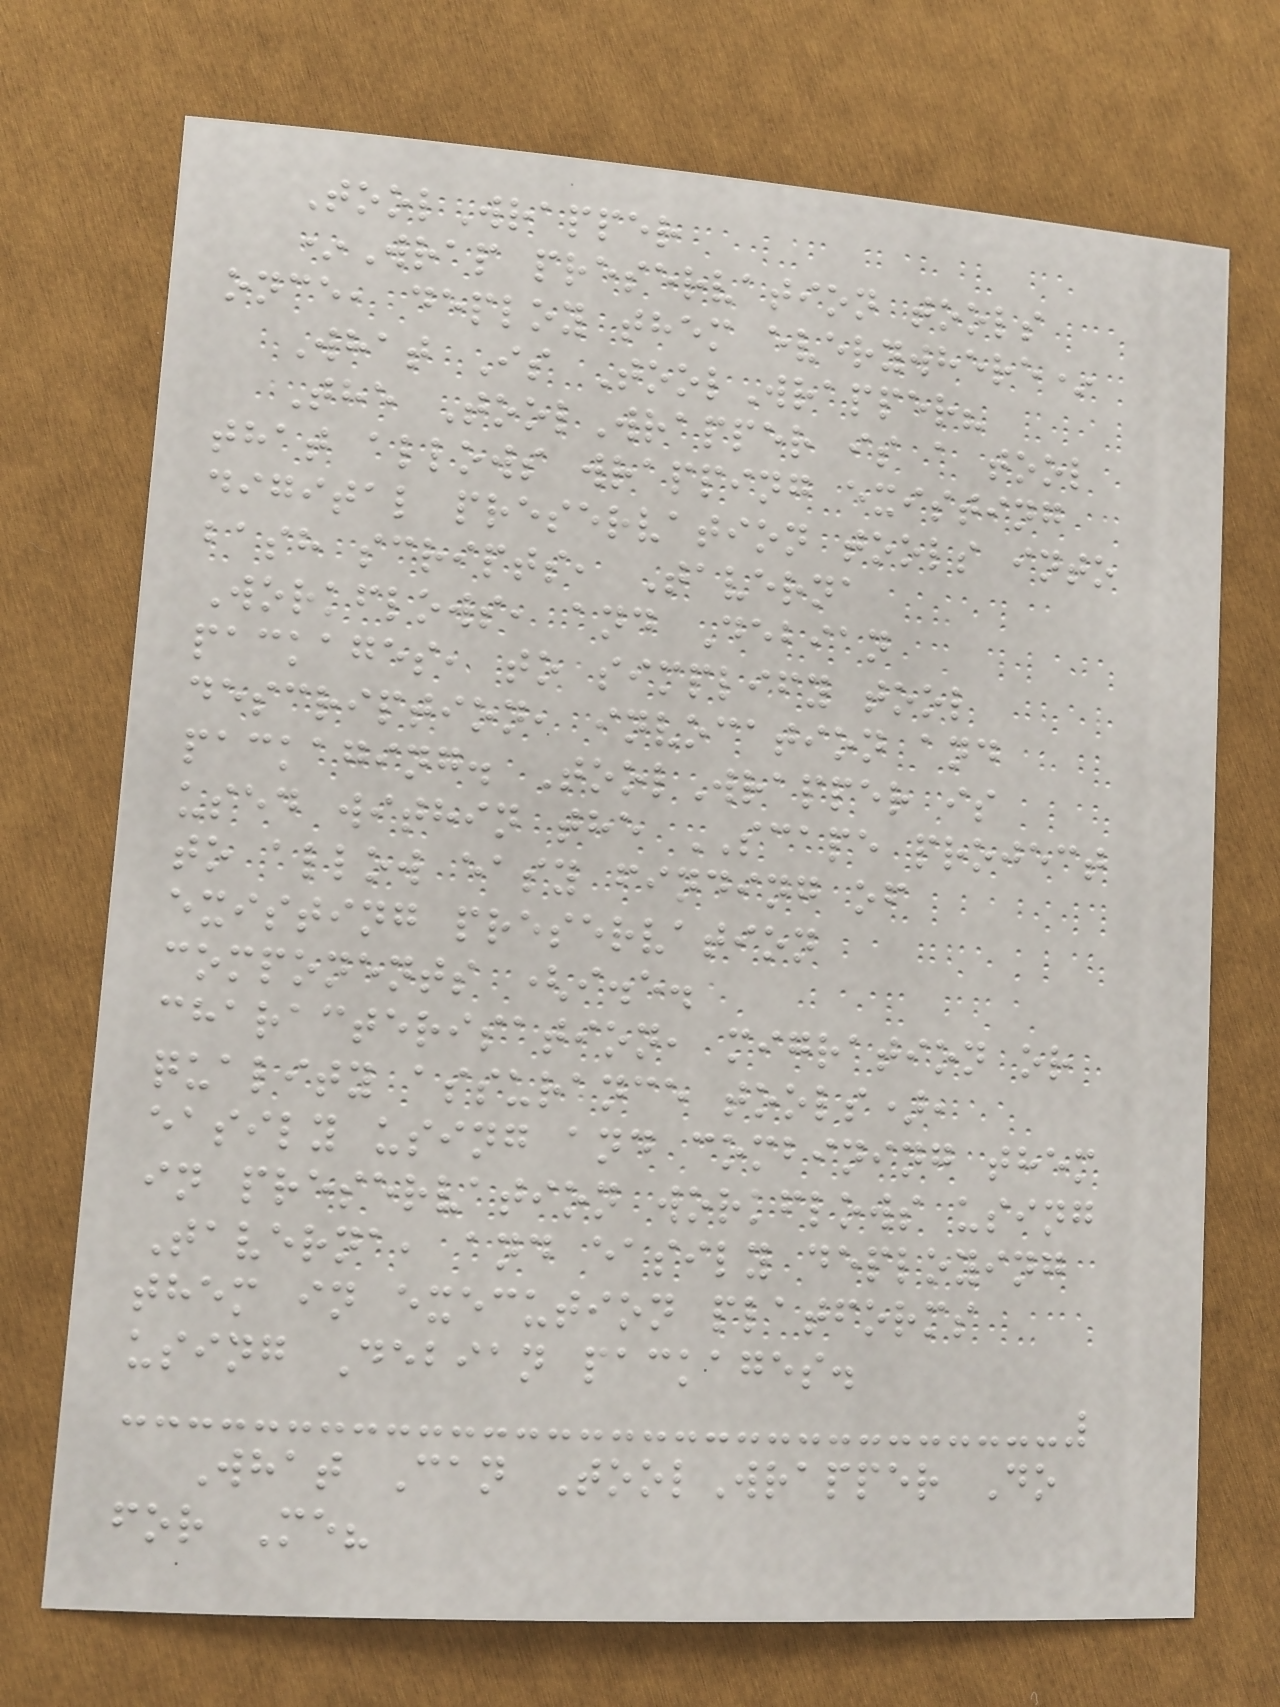ToolWrapper
*Wrap preservation tools
once, deploy them everywhere*
What Is ToolWrapper?
The ToolWrapper is a tool
that allows wrapping existing
digital preservation tools into
bash scripts, Taverna
Workflows, and Debian
packages, to simplify tool
description, invocation and
packaging. ToolWrapper is
used within the SCAPE project
to allow easy finding of
existing preservation
components (i.e.
characterisation, migration or
quality assurance tools),
easily using and combining them
in preservation workflows using
Taverna, and easily deploying
them in execution platforms
using Debian packages.
What Can ToolWrapper Do
for Me?
